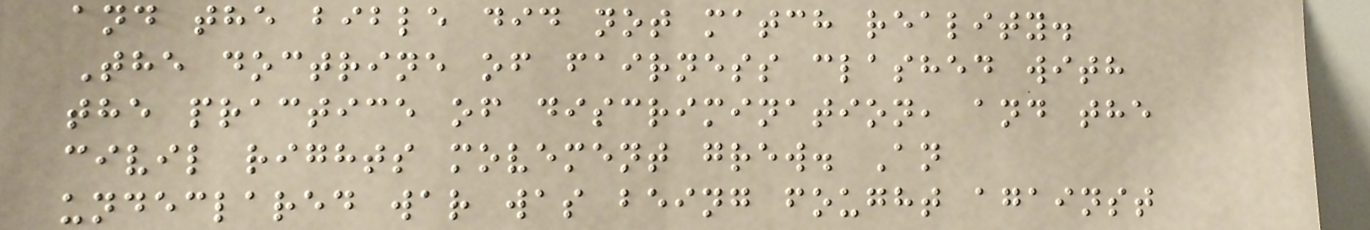and the bible did not match reality.
The doctrine of fairness clashed with
the practice of discrimination, and the
civil rights movement grew. An
undeclared war was being fought against
